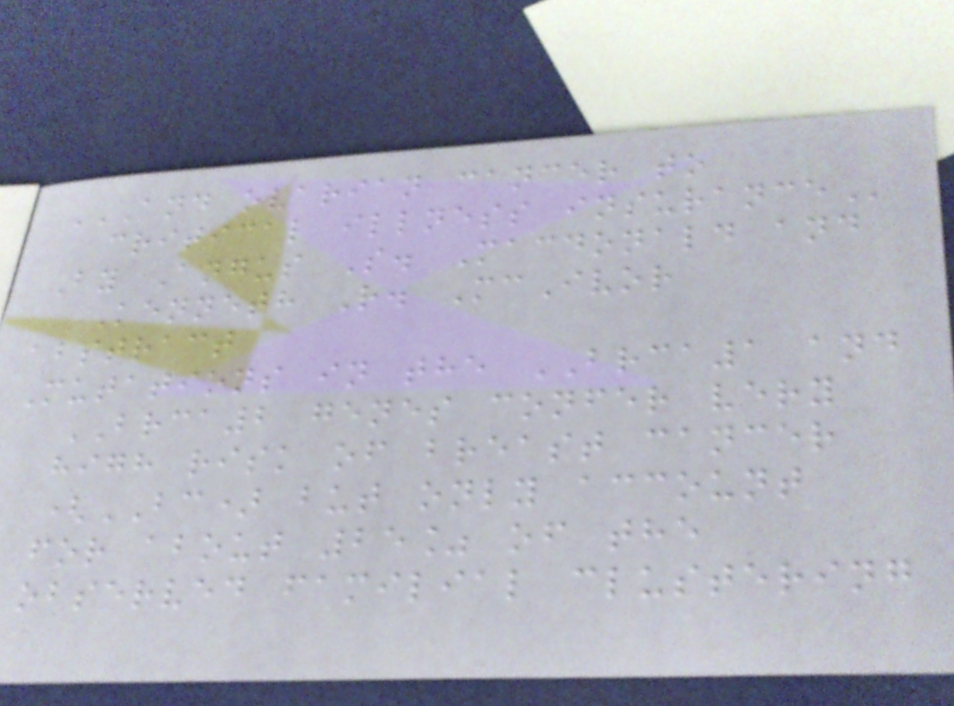AND OVARIAN CANCER TO
CRITICAL ILLNESS INSURANCE
By Angus S. Macdonald and
Kenneth R. McIvor
abstract
Mutations in the BRCA1 and
BRCA2 genes confer very
high risk of breast cancer
(BC) but only account
for about 25% of the
observed familial clustering
